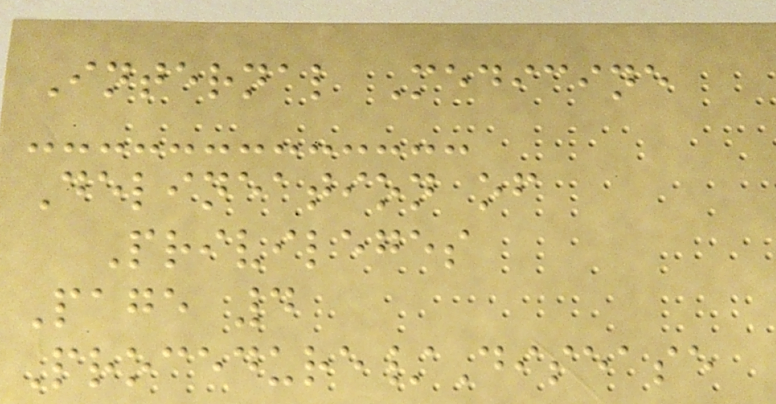Internal Medicine
Delineation of
Privileges
Page 4
Procedure/Disease
